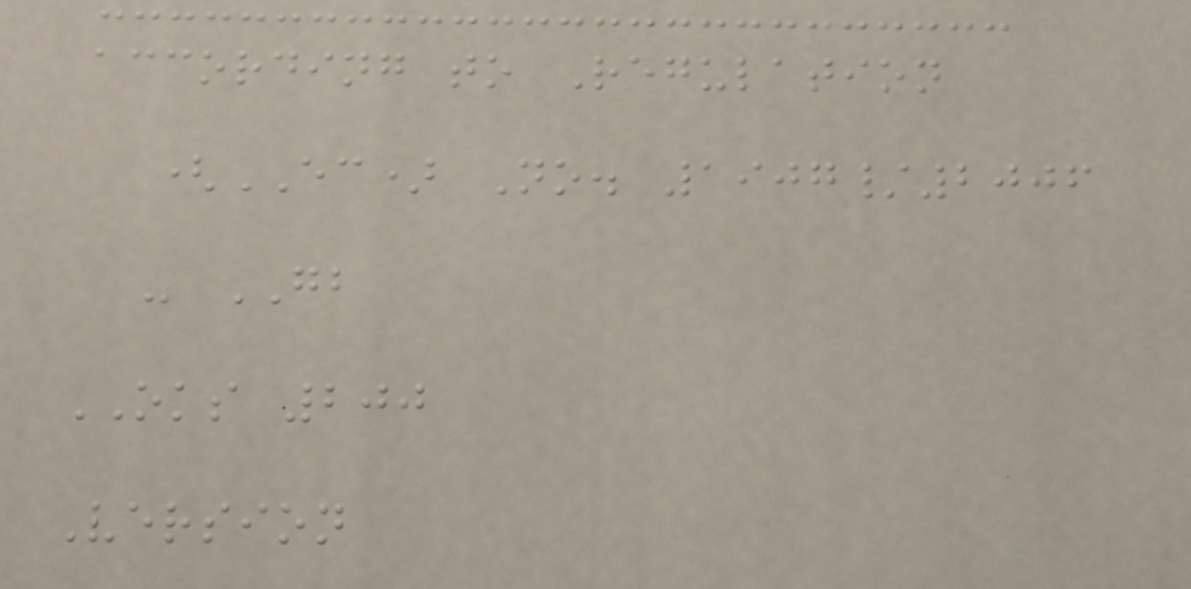according to Regulation
(EC) No. 1907/2006
- GB
OKS 200
Version
